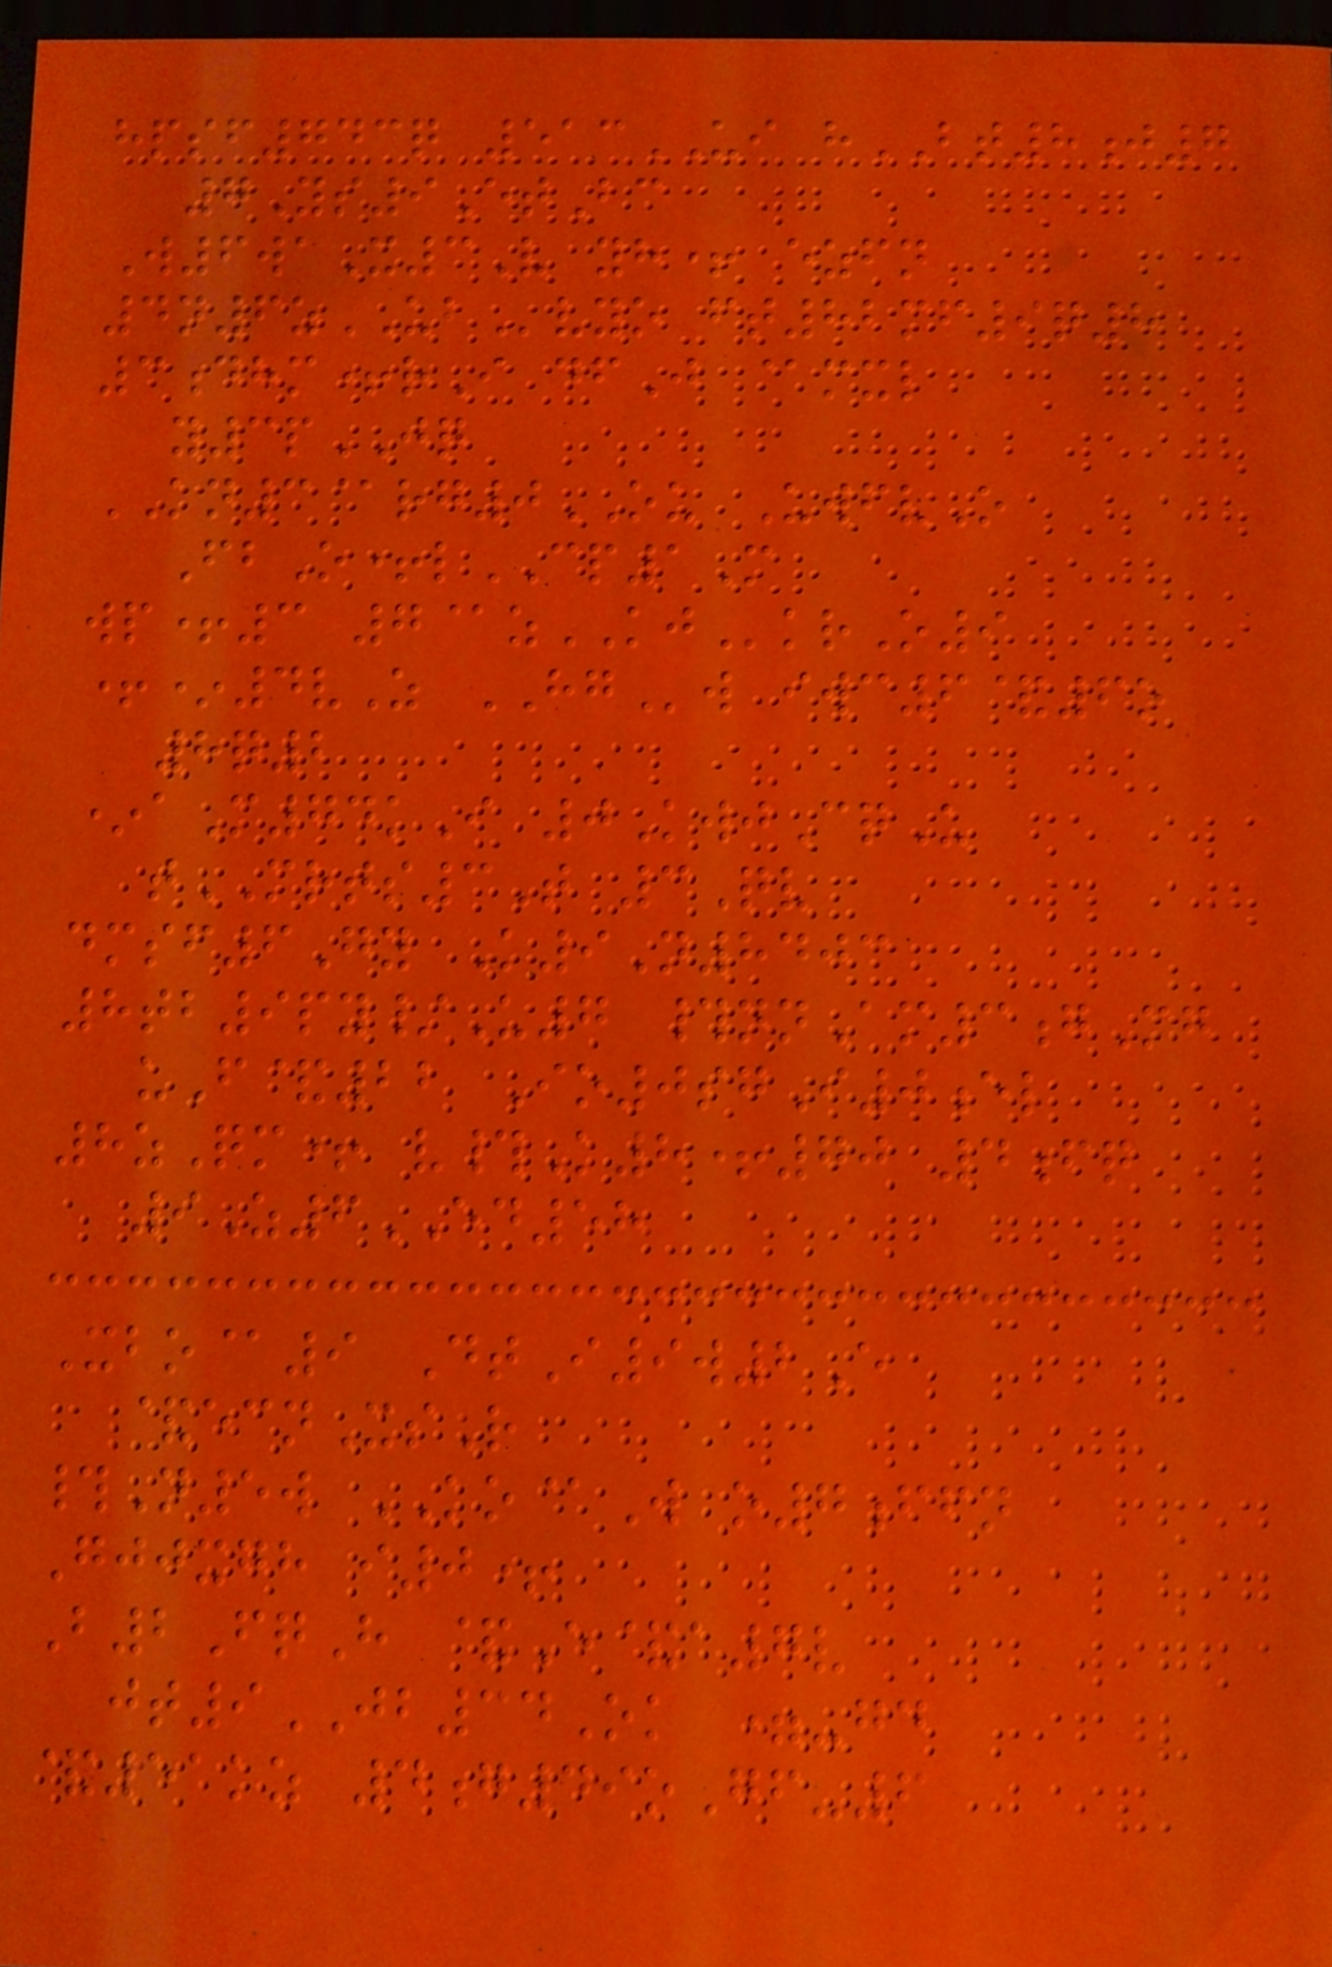hpsf743q 513UI hBT8j7
7Ys9EtBc
W6waX3V yh+ ezfn
4n6zUBvyo ft82mf9q8
3dhm+rI dfJ @mxl
y3pJQ
KN3@rg0OU UwfvO
FbO+lCP1M
wp+3 7@zKJkrO9
+*4vZ HGw iwc6&6o
8q2
*aM74kI 0KwjCqU
tMRTS3T 3Qv
dmsf6Gy K9N8403
8tb9py/U7 #nnAm3gMg
uF&22 Io0sgI0el
8zQm+ v#K8+70 4fq
9Z6ED58
Xbo@9 DtI9w2E
&ecnXsR
#N5w KO@W o7ffn
Gjjxgh i0+
B2FqH &E&a7v
jt9JB34Ok =-gd
&51kz 4g49oGf-6
